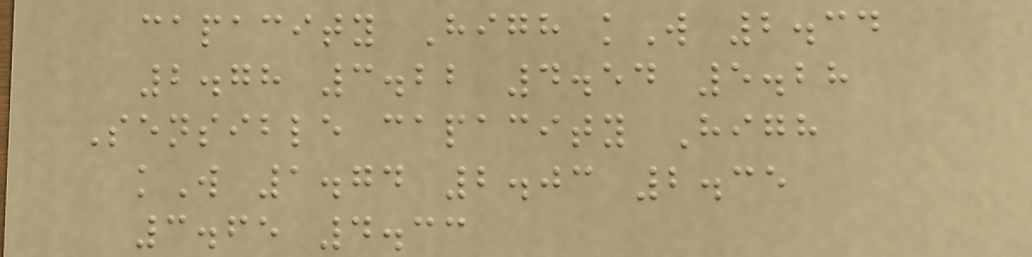capacity High kW 2.34
2.78 3.22 4.54 5.28
Sensible capacity High
kW 1.74 2.03 2.35
3.65 4.33
